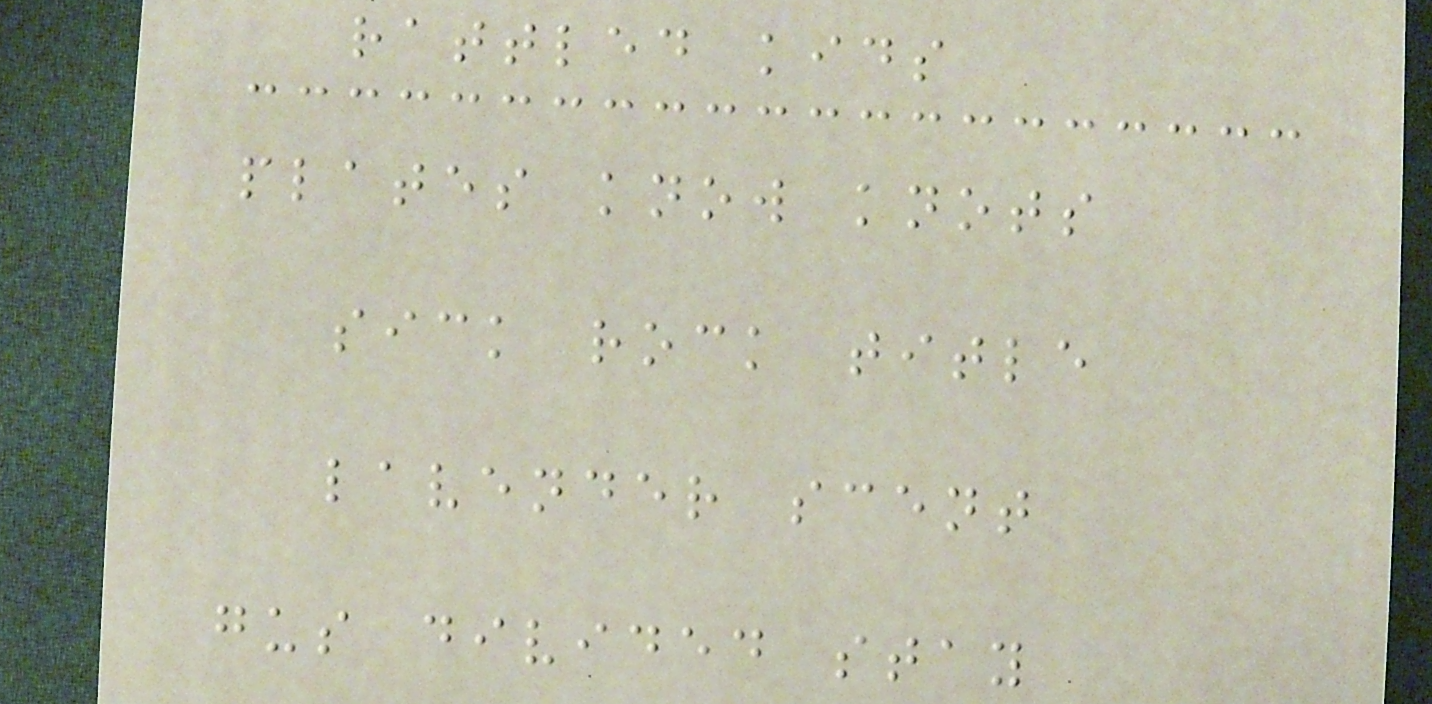rattled kids
plates know knots
sick rock title
lavender scent
gus divided stay
